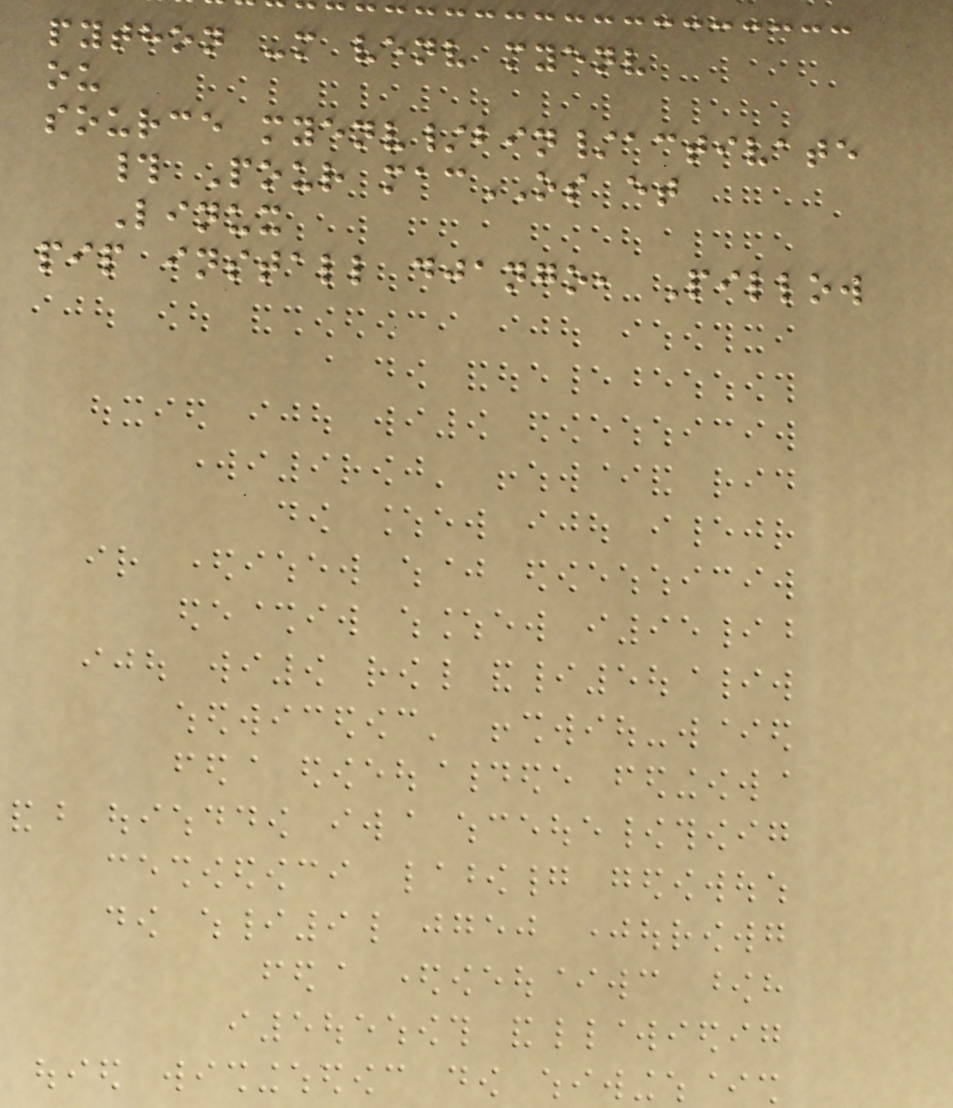python -m venv myenv
ou
source myenv/bin/activate
# Pour macOS et
Linux
pip install django, Pillow
